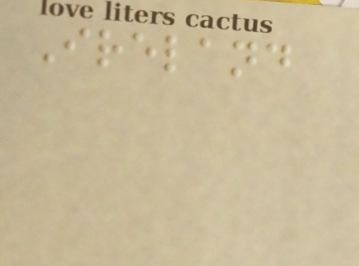Ireland
